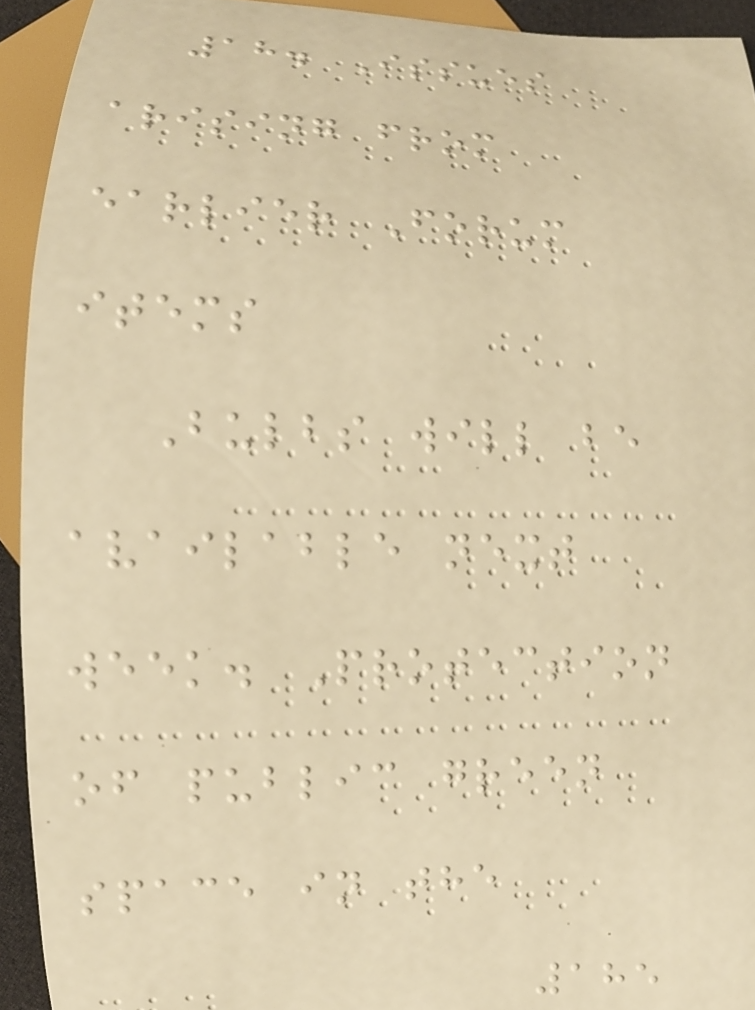18. Issues
arising from
earlier Forum
items
Bulbs will be
available next
week. Protection
of public green
space in the
185
